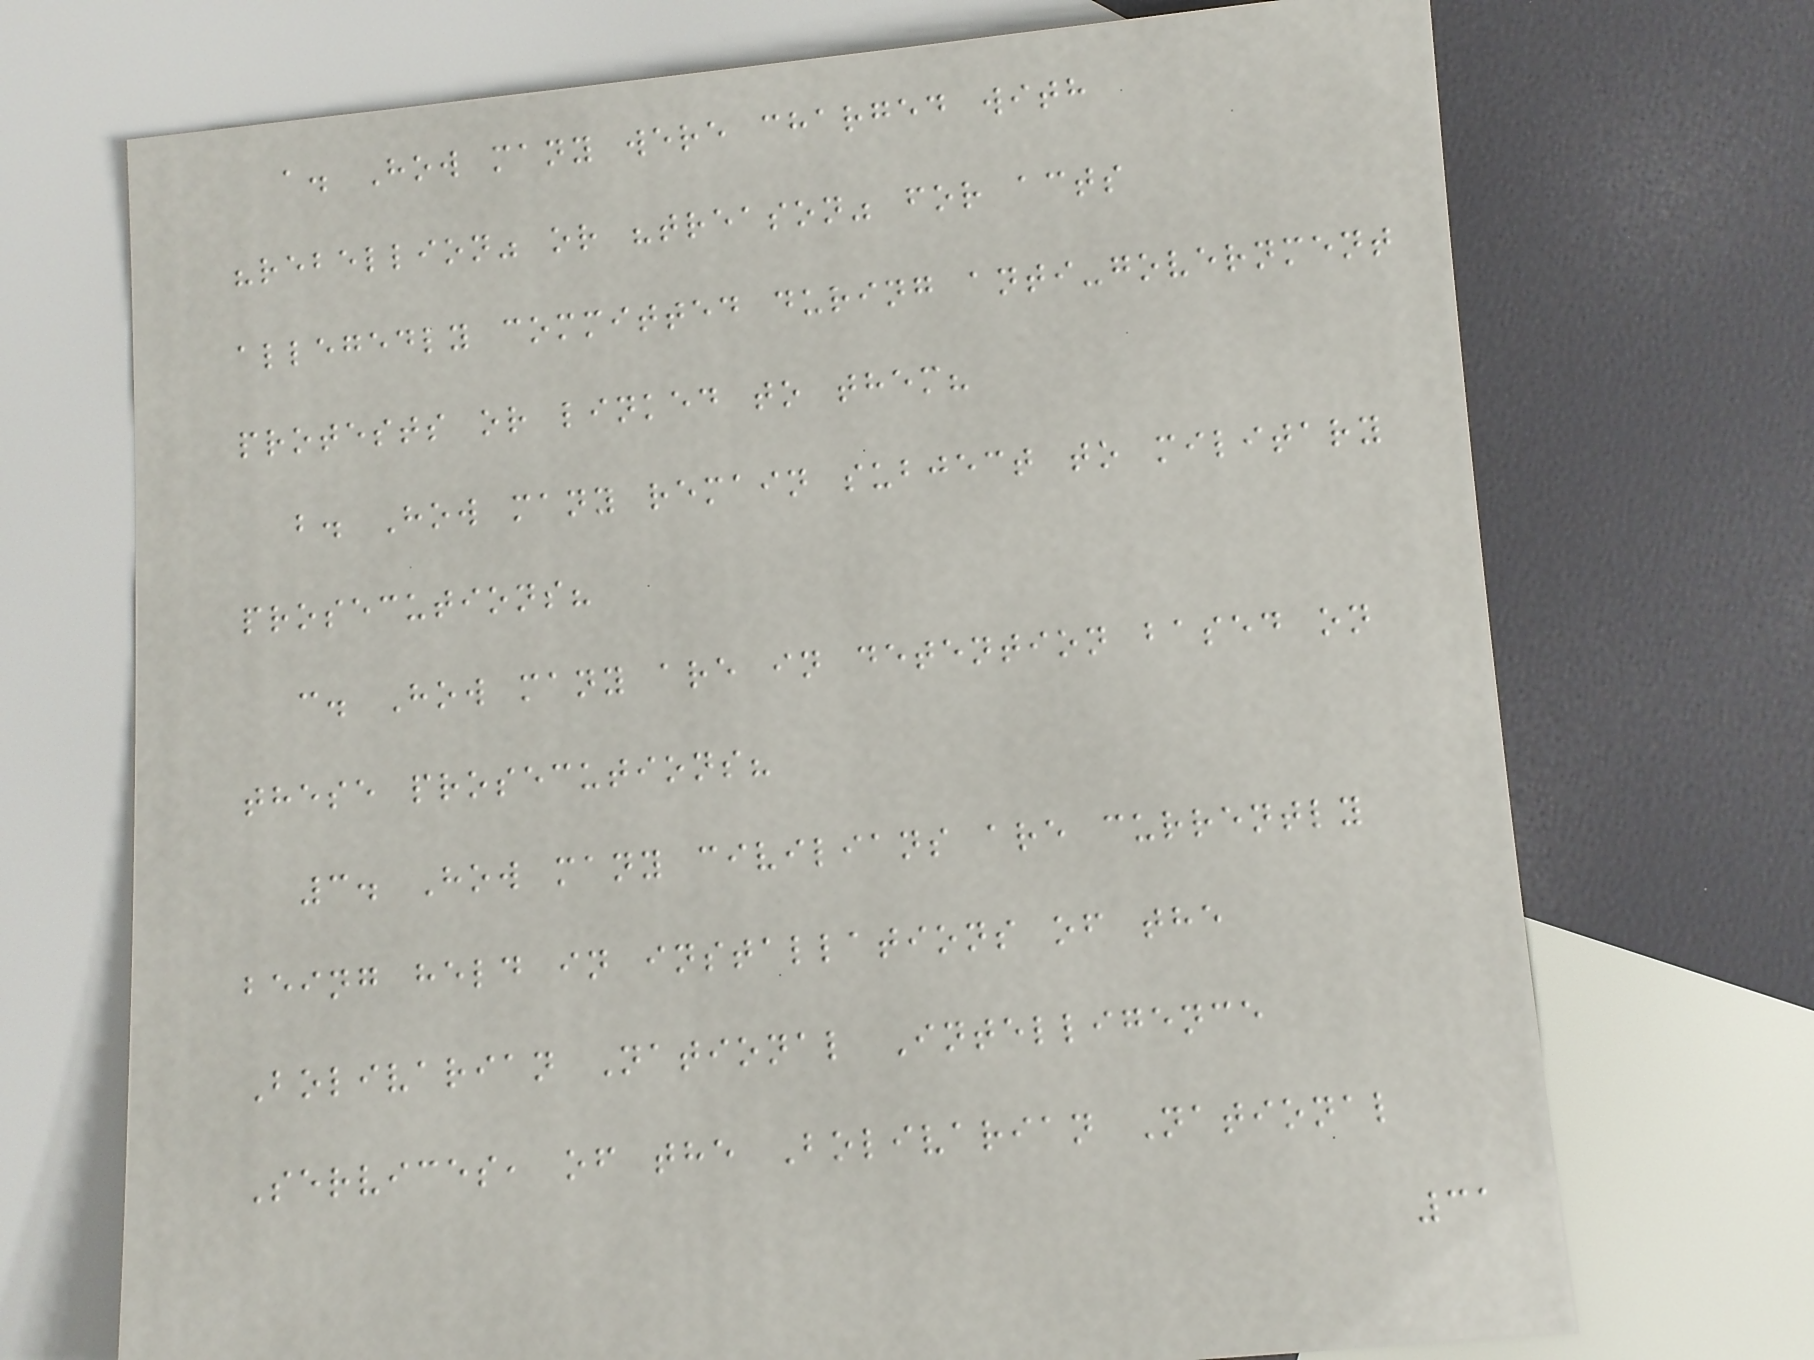a. How many were charged with
"rebellion" or "treason" for acts
allegedly committed during anti-government
protests or linked to them?
b. How many remain subject to military
prosecutions?
c. How many are in detention based on
these prosecutions?
3. How many civilians are currently
being held in installations of the
Bolivarian National Intelligence
Services, of the Bolivarian National
31
